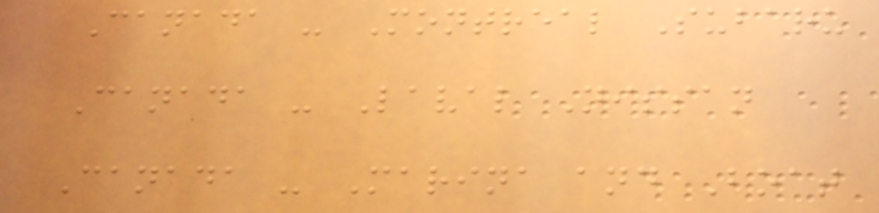Canada - Montreal Subaru
Canada - Laval Nissan
Canada - Marina and Boat
